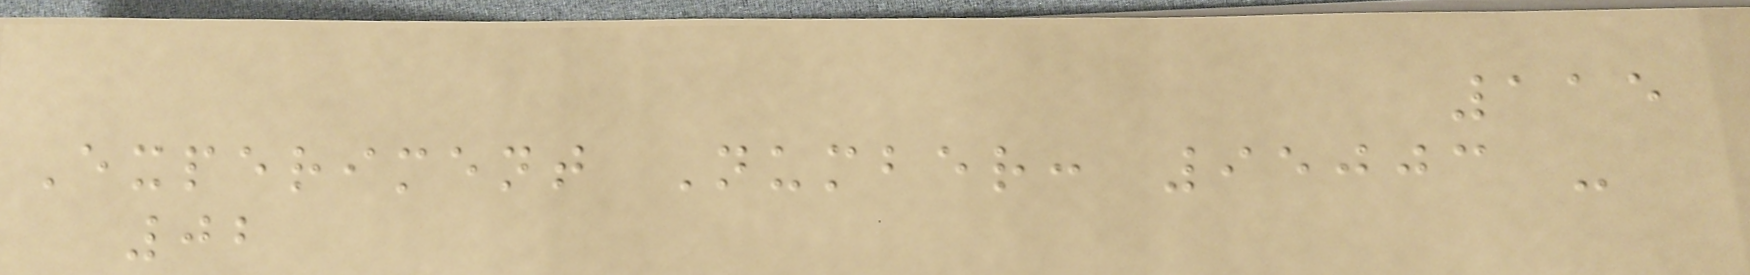115
Experiment Number: 95003 -
02
